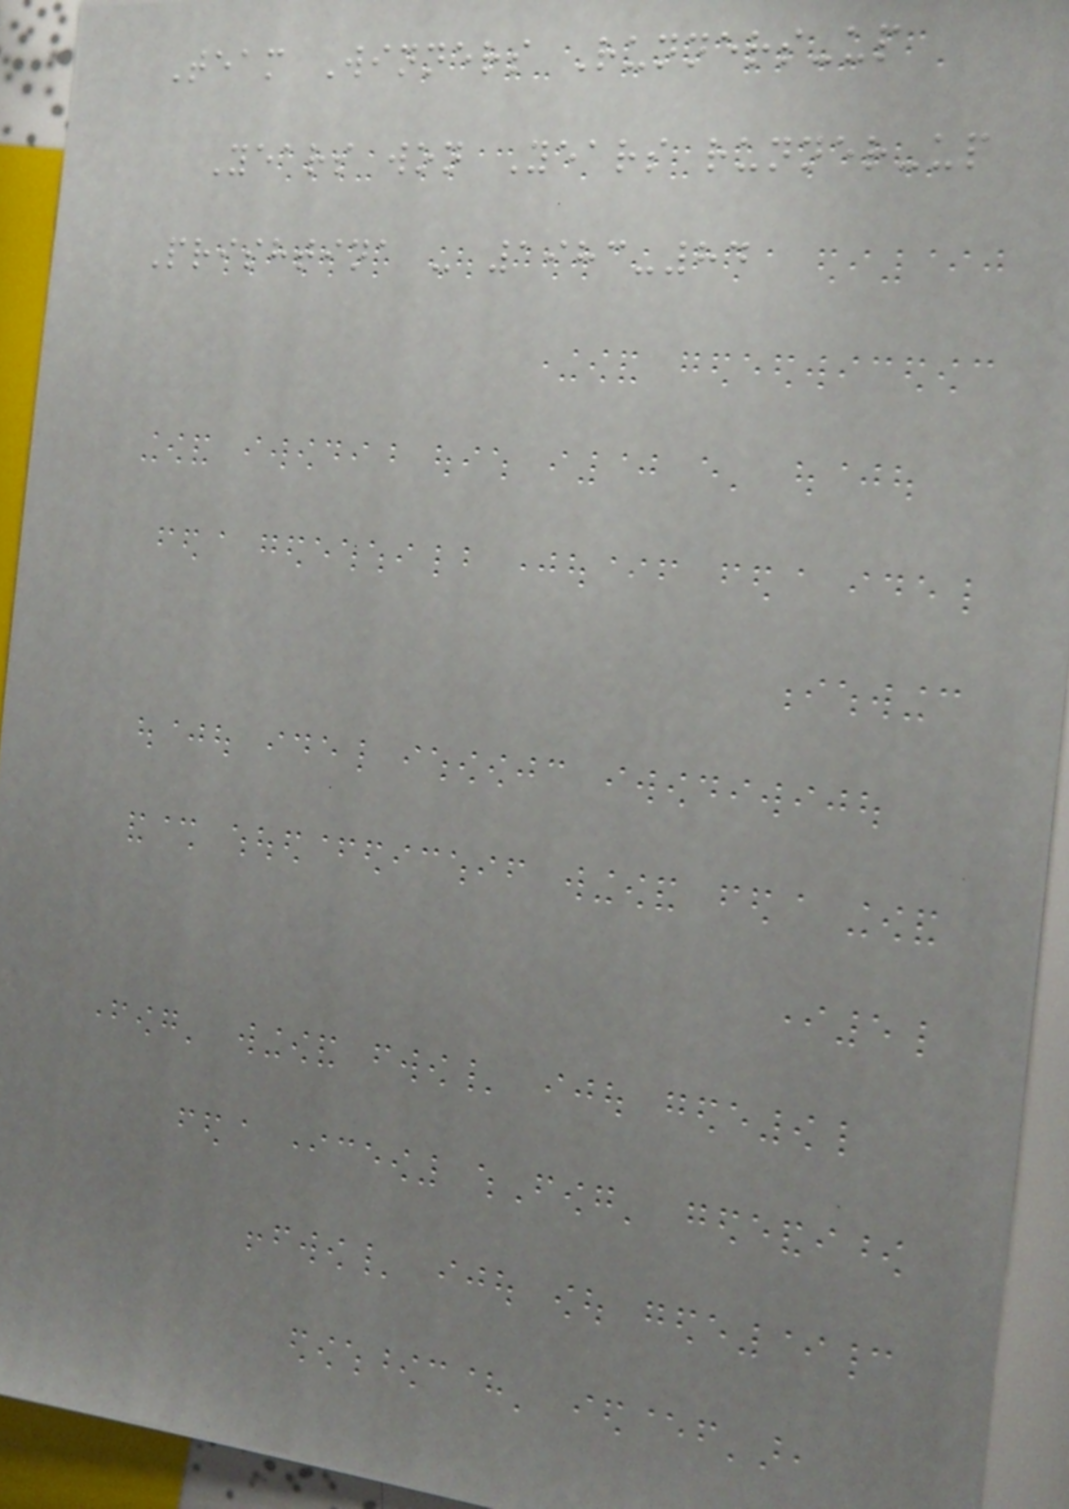Team Winners Runners-up
Years won Years runner-up
Prishtina - 1983-84
